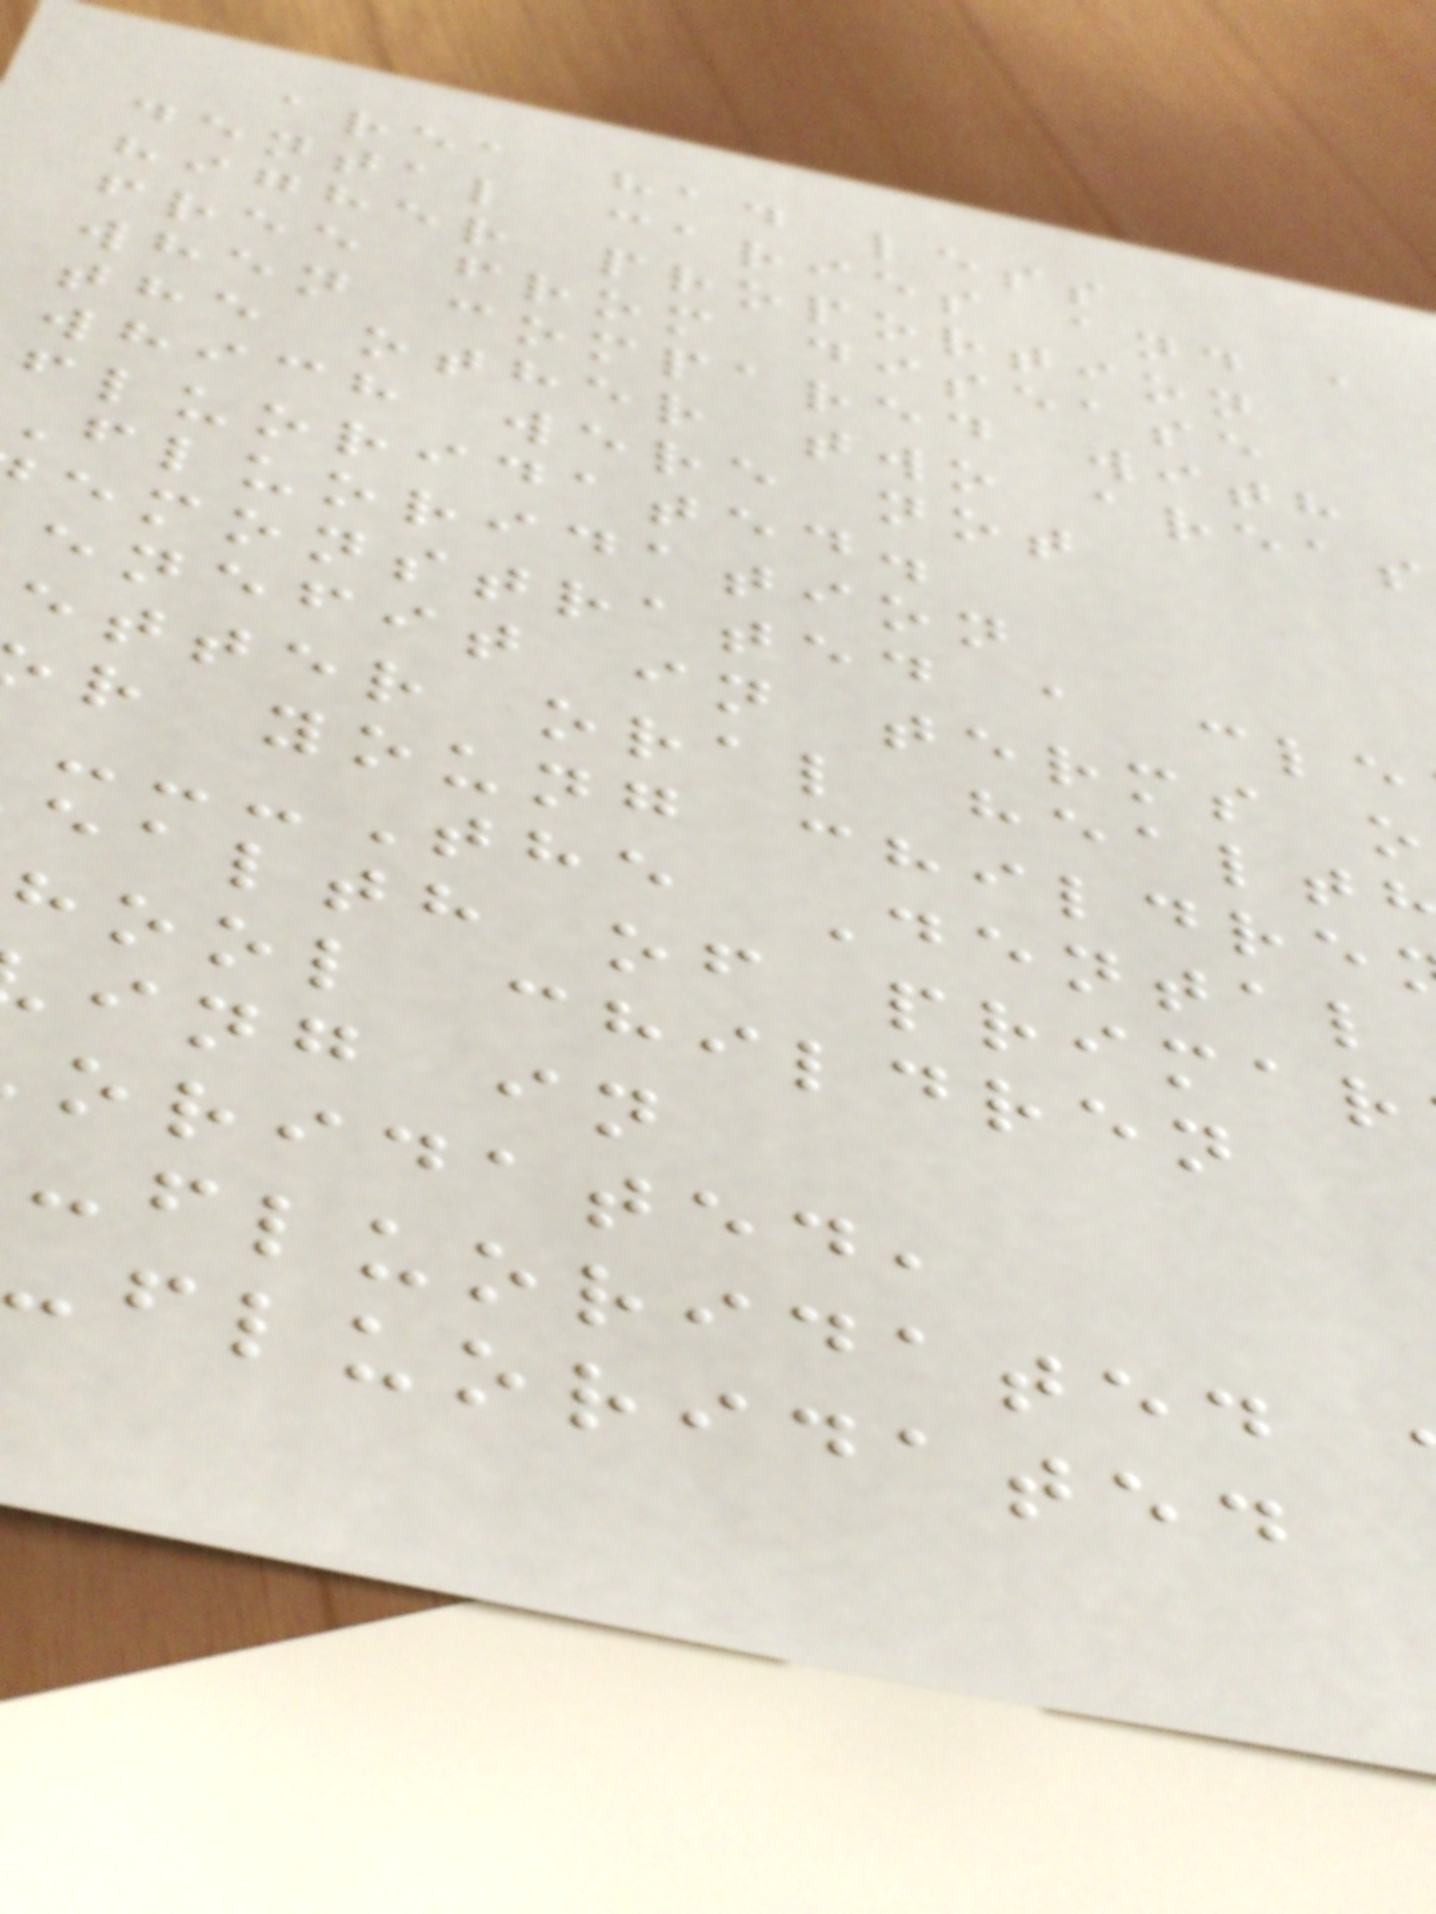area had less
dental caries and a
higher proportion
free from disease
when compared with
the other two areas
which were not
fluoridated.
fluoridation
emonstrated a cle
enefit in terms o
etter oral healt
r young childre
---The Dental
ealth of primar
hool children
ing in
oridated,
-fluoridated
-fluoridated
